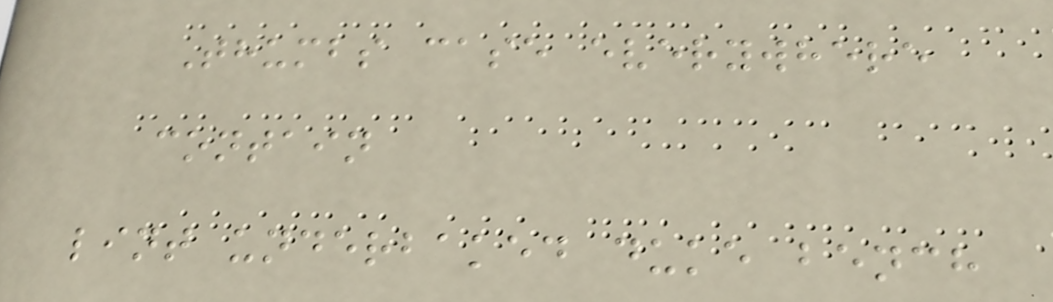Thumbs case everywhere
contain
lint underbaked duke bench
